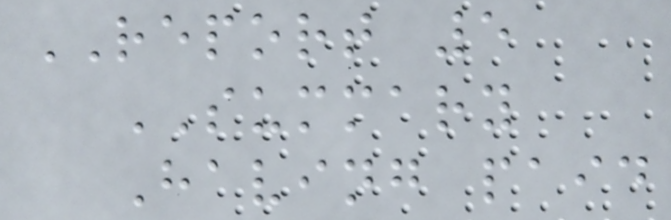REPORT 5
SUMMARY
Having paid
